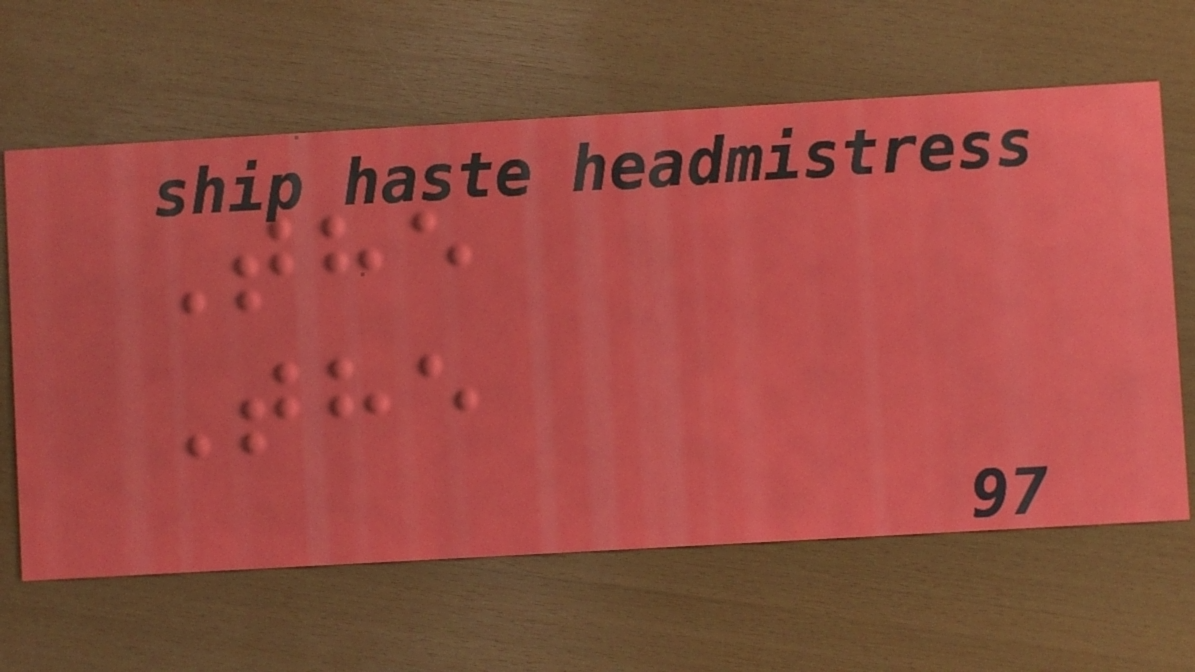The
The
